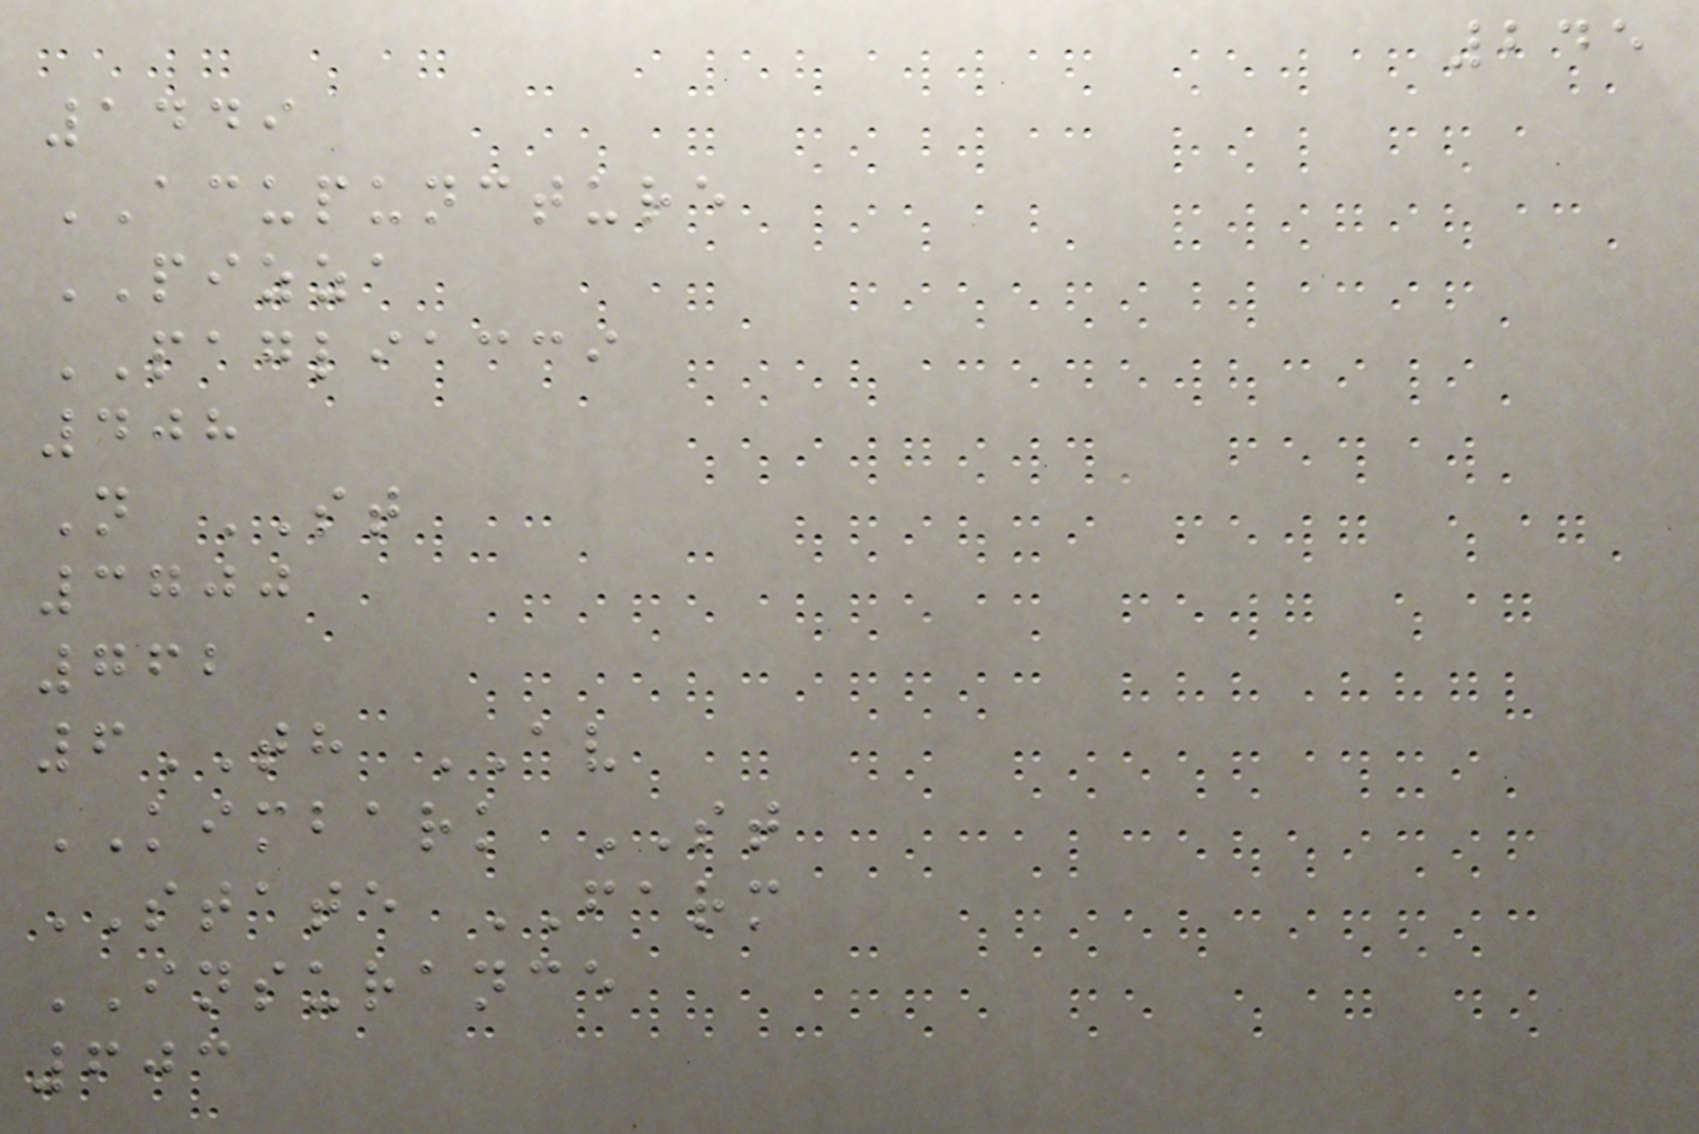245
1449
ACUPUNCTURE
PIZZA
PAGLIACCI
408
N ST
3700
762
6TH AV
KIMBARK ST
STATE FARM
INSURANCE
603
